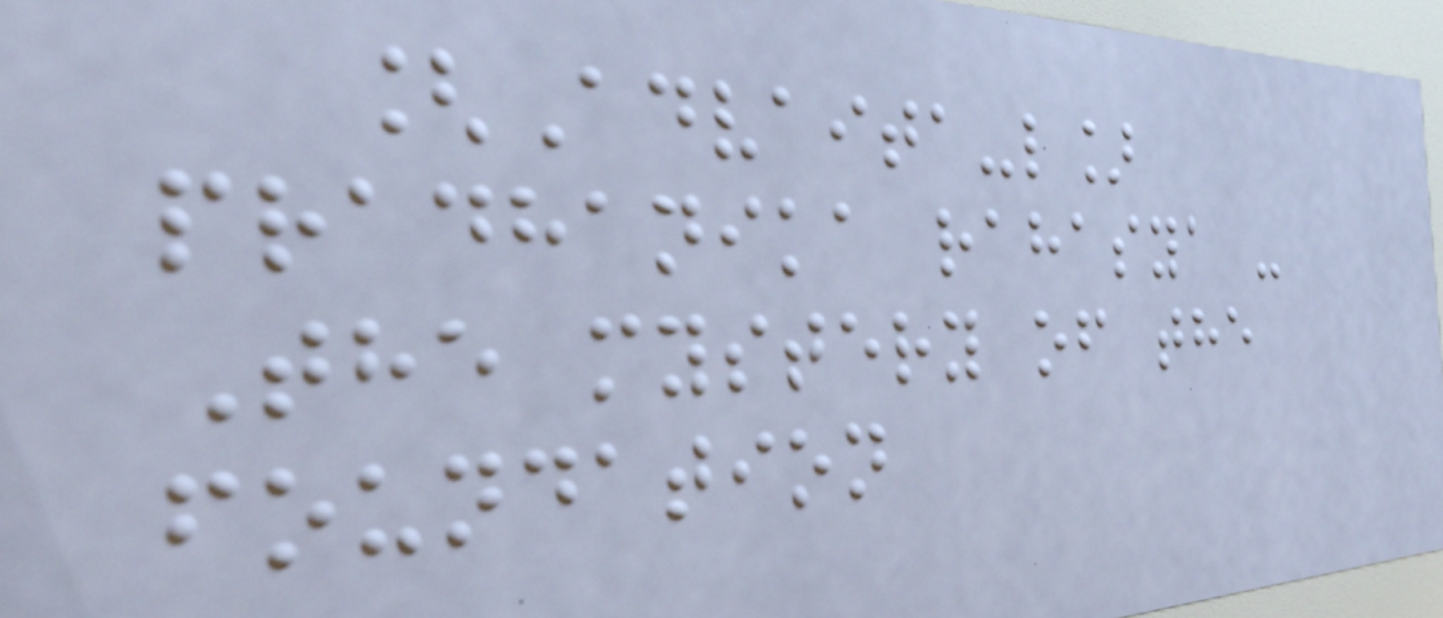[Advaita-l]
pradhanika rahasya -
The mystery of the
foundation
